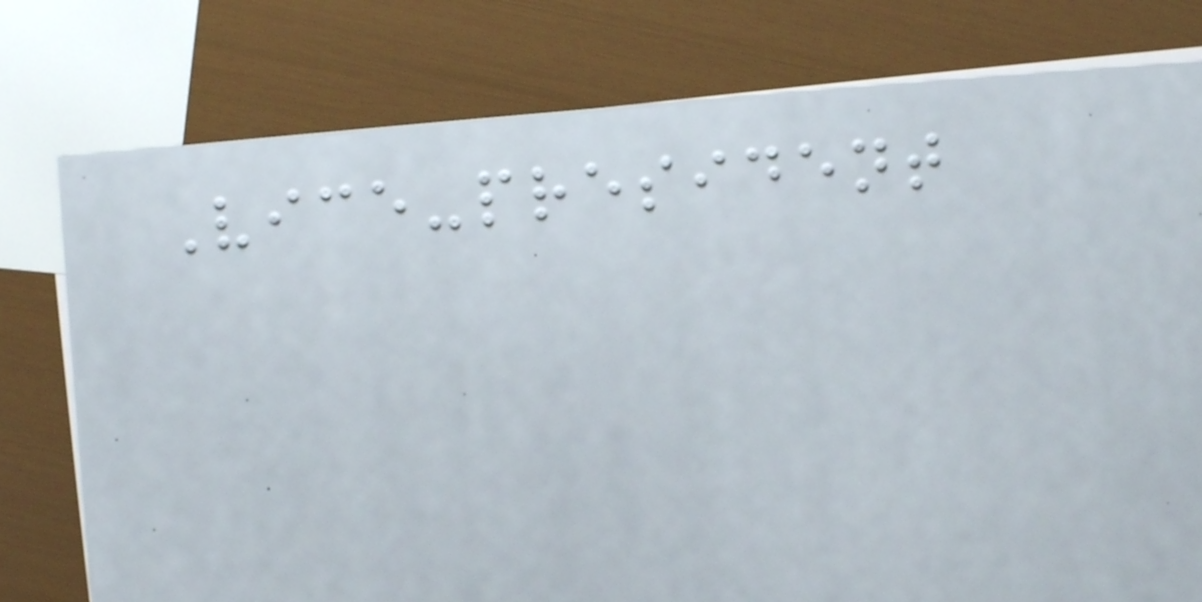Vice-president
